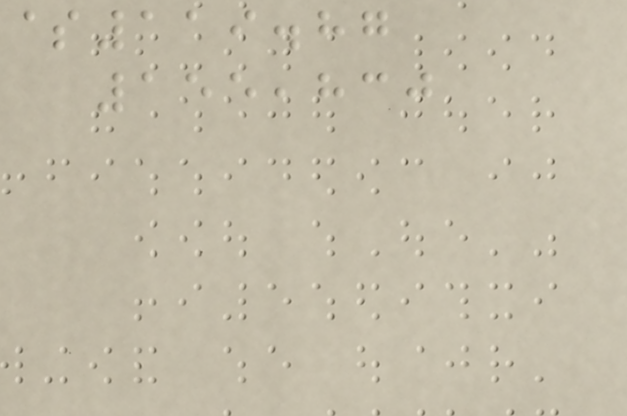$119.87
155,830
